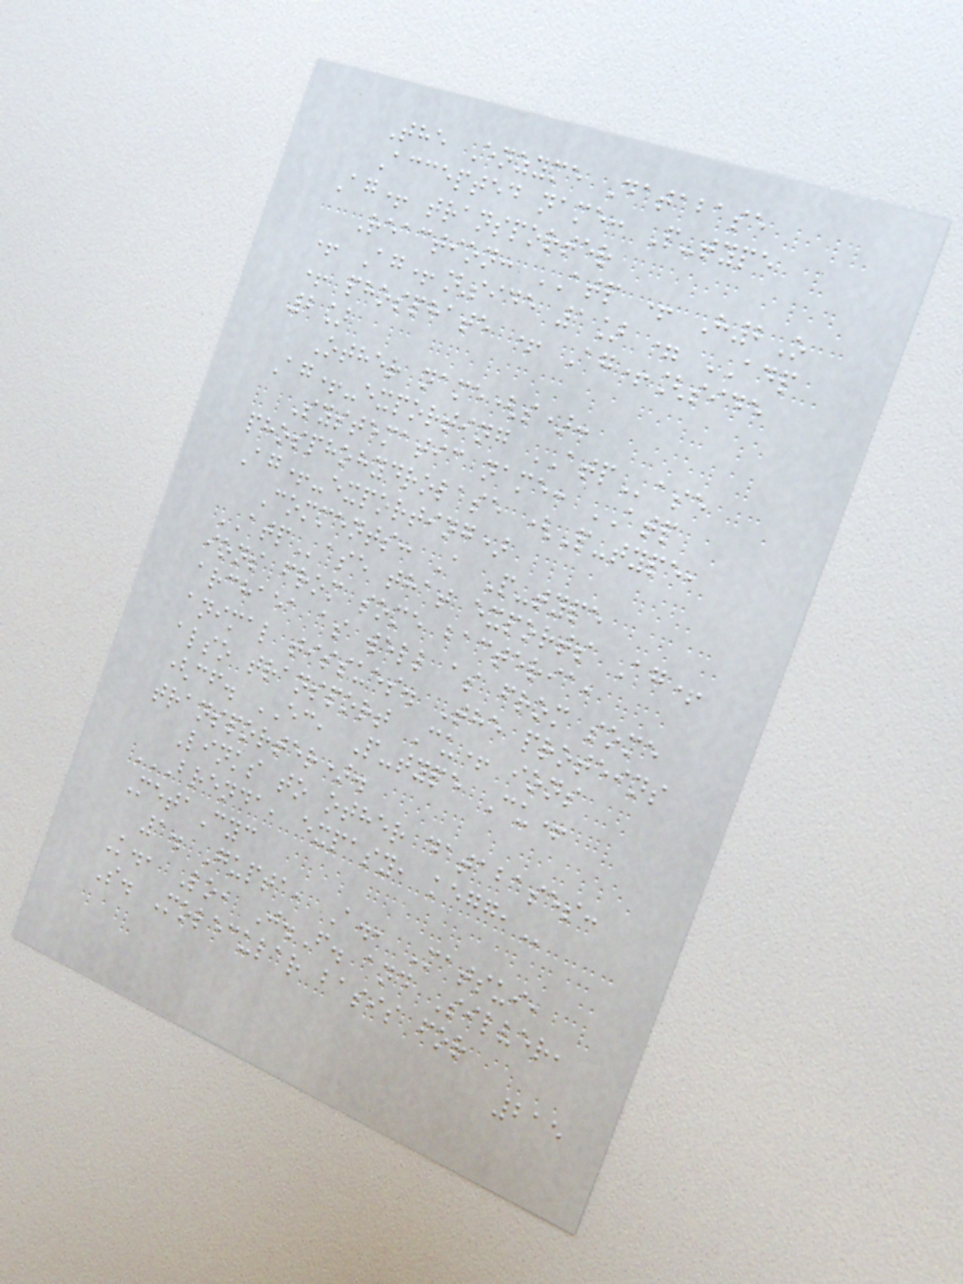The Enzyme Database
Accepted name: P-type
Ag+ transporter
Reaction: ATP + H2O
+ Ag+[side 1] = ADP
+ phosphate + Ag+[side
2]
Other name(s):
Ag+-exporting ATPase
Systematic name: ATP
phosphohydrolase (P-type,
Ag+-exporting)
Comments: A P-type
ATPase that exports Ag+
ions from some bacteria,
archaea as well as from some
animal tissues. The proteins
also transport Cu+ ions
(cf. EC, P-type Cu+
transporter).
Links to other databases:
BRENDA, EXPASY, KEGG,
MetaCyc
1. Gupta, A., Matsui,
K., Lo, J.F. and Silver,
S. Molecular basis for
215
